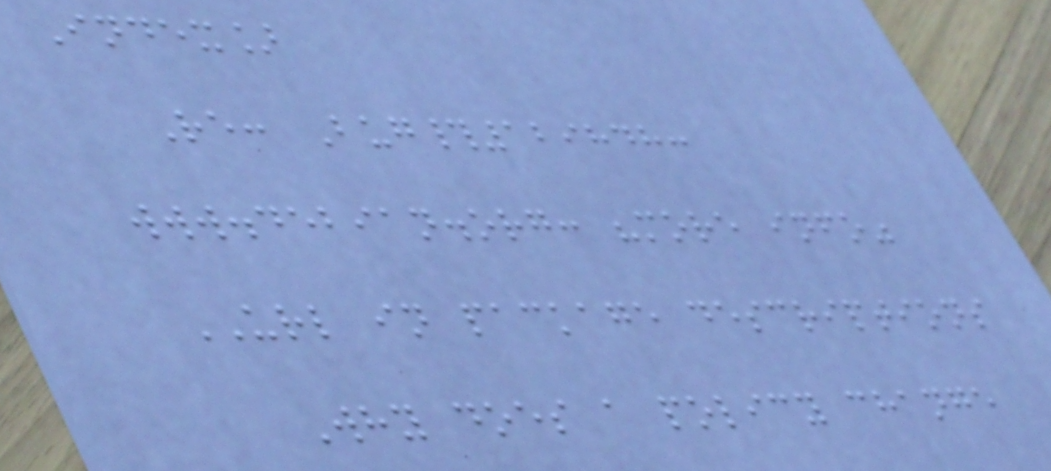Index]
Re: Bug#129848:
www.debian.org: "more info"
URL in package descriptions
Why does a policy change
